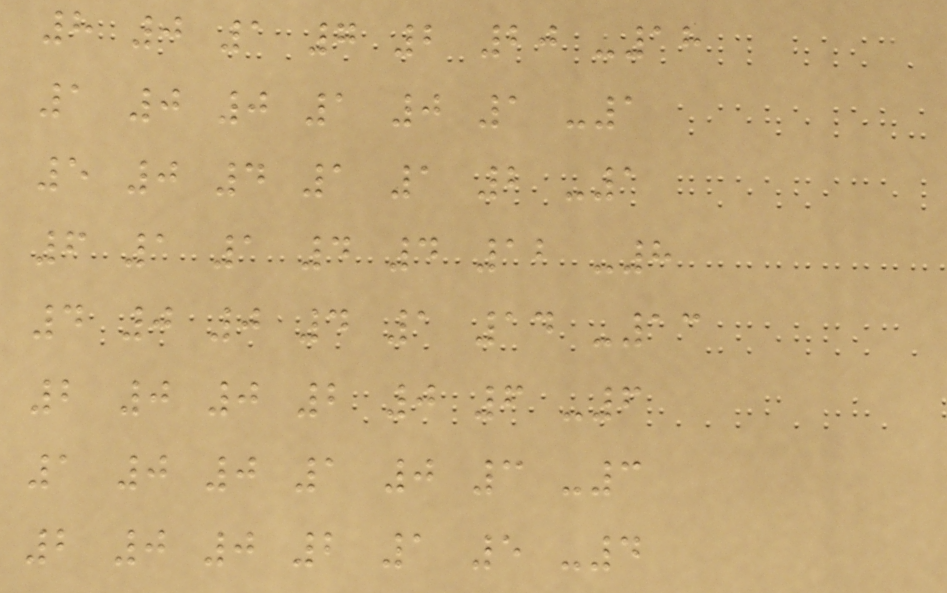8 0 1 7 2 20 -18
1 0 0 1 0 1 -1
5 0 4 1 1 2 -1
6 1 1 4 4 12 -8
4 0 0 4 1 14 -13
2 0 0 2 0 6 -6
1 0 0 1 0 3 -3
2 0 0 2 1 5 -4
